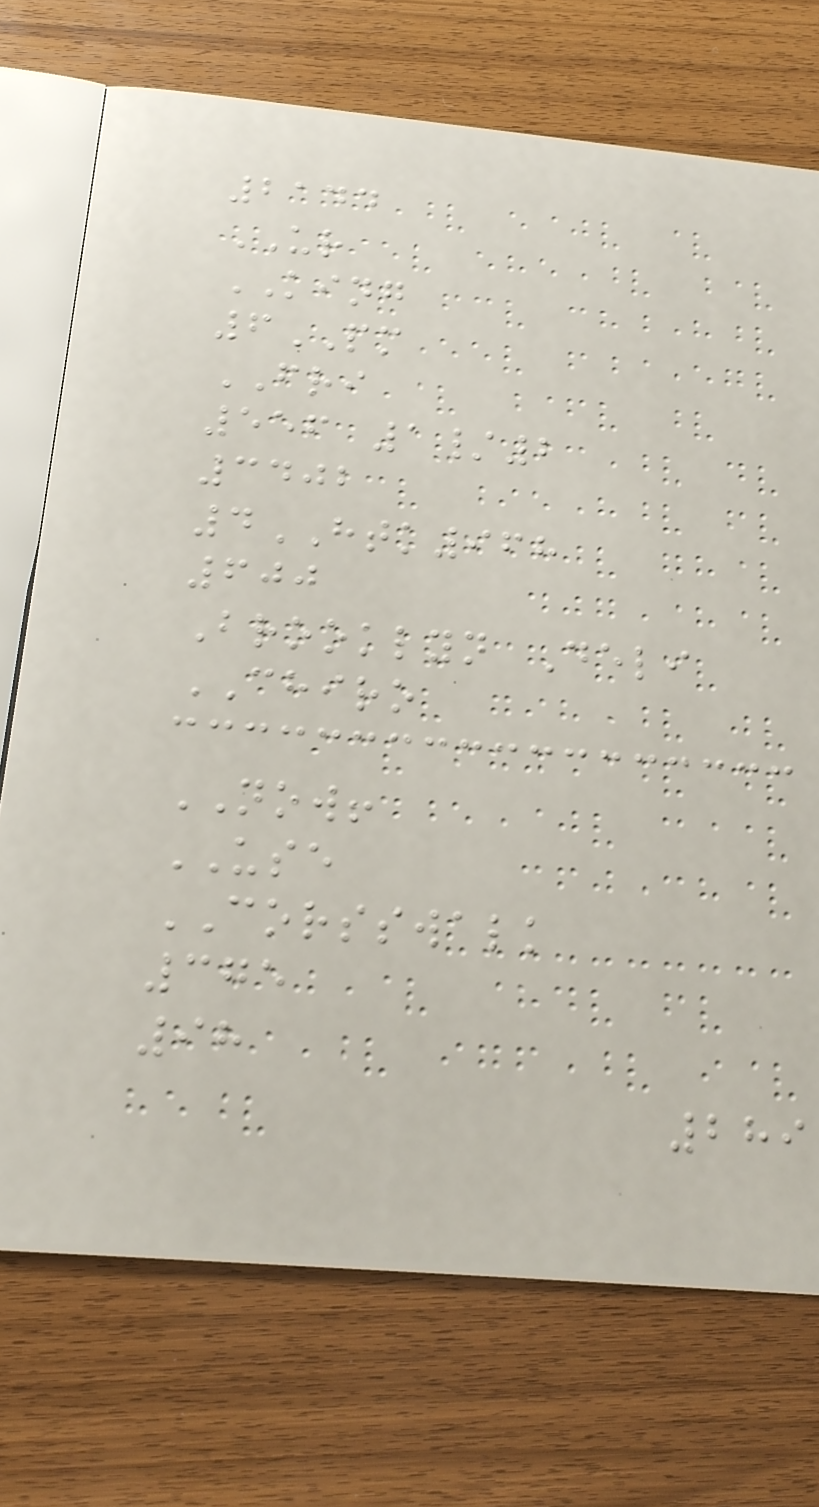2144
UR
KING
6PM
FRI
556 1/2
3402
4HTK968
600
Brooklyn Deli
CHIRO
NOW!
USE
CORSSWALK
375
98
289
